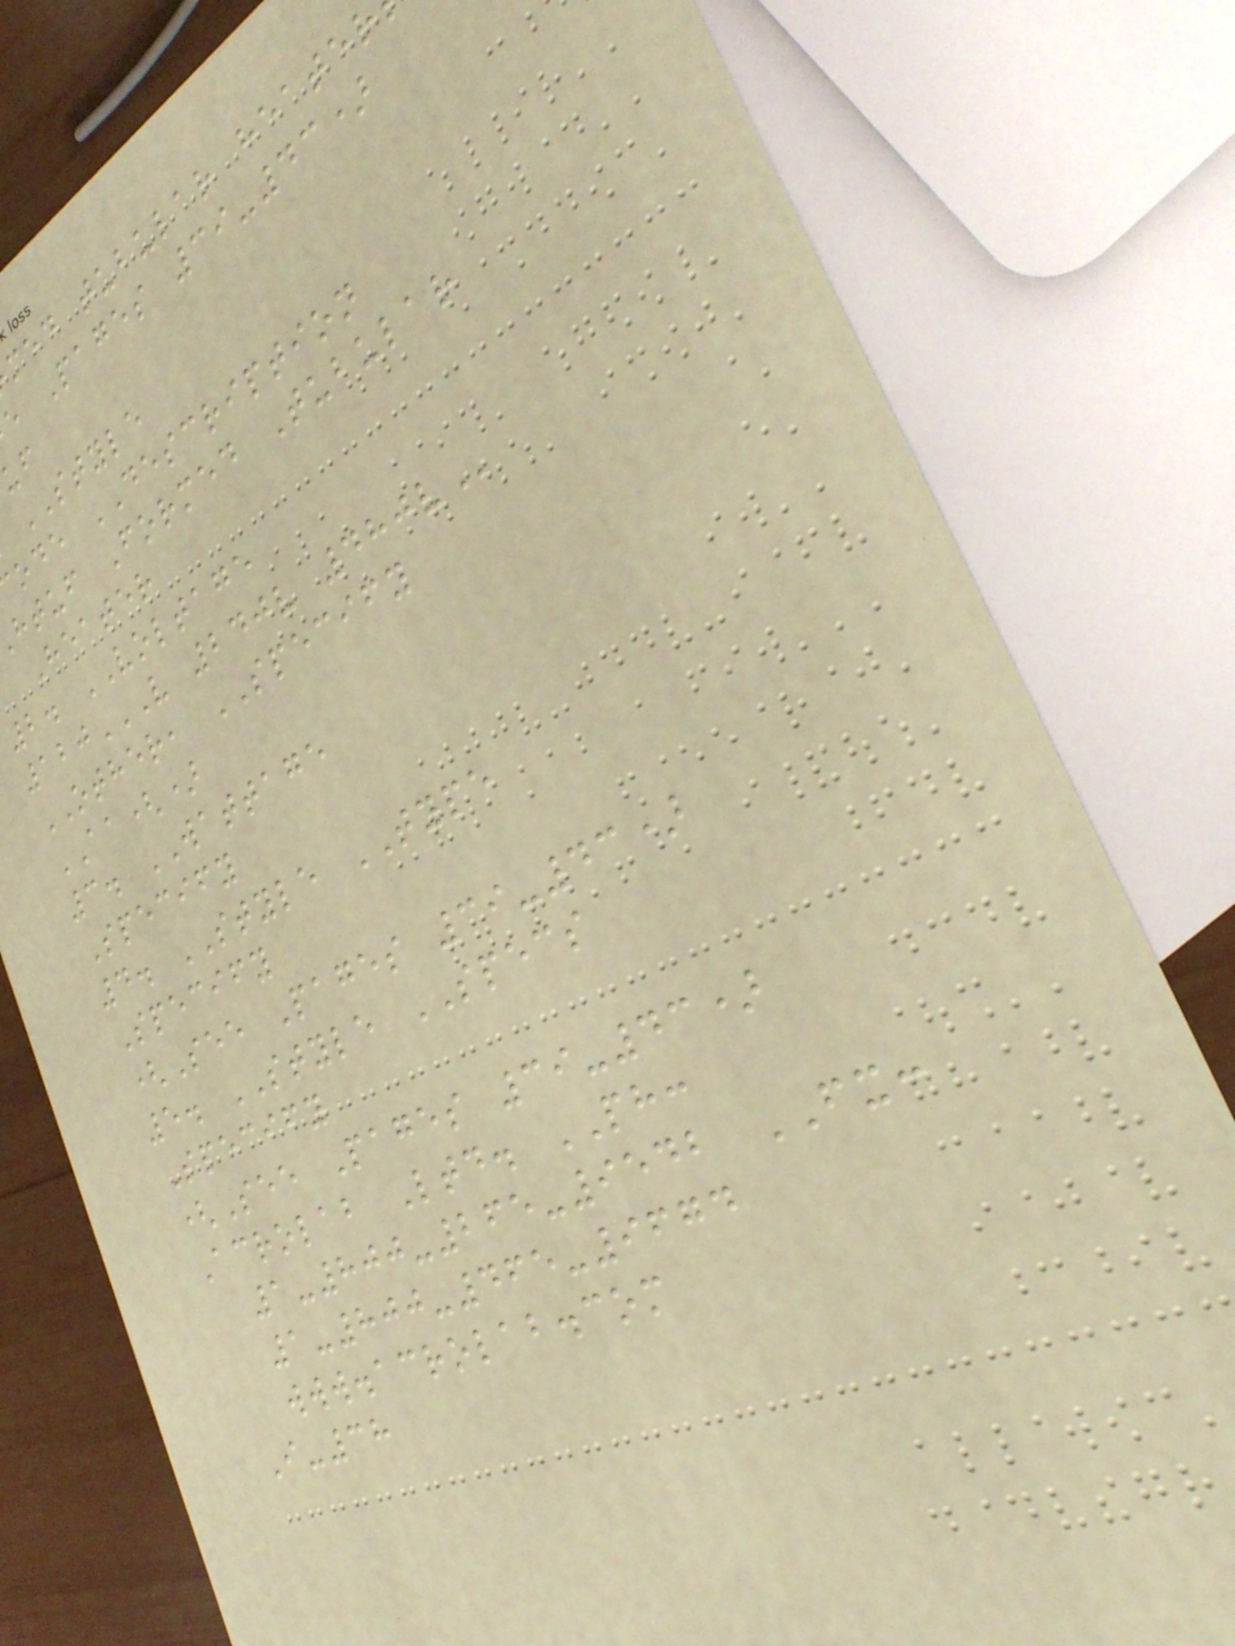med tubular
e Pages 39-43)
STYLE
ode DESCRIPTION
htuf Formed Tubular
Heater
2. VOLTAGE
120V 240V 480V
OTHER, SPECIFY
AA()
3. WATTAGE
Specify
4. STYLE TYPE
Specify
(See Pages 39-43)
5. STYLE SPECS
Specify
(See Pages 39-43)
Acrolab Ltd. PH:
1-800-265-9542 FX:
1-800-465-9674
www.acrolab.com
I-38
